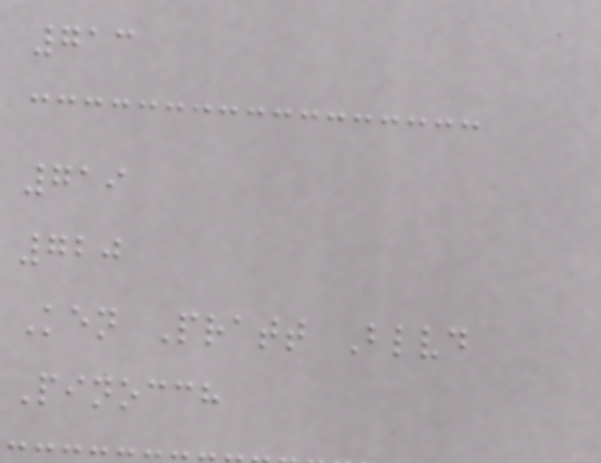713
719
720
Ken Pratt Blvd
Pinocch
